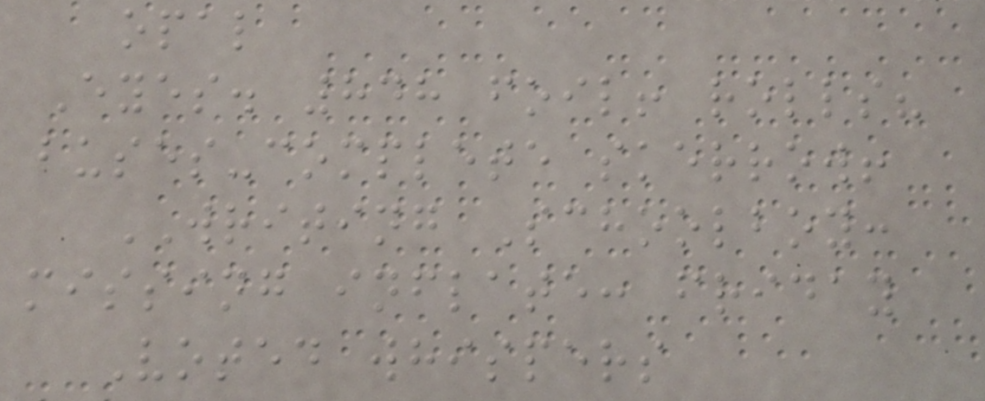opal
Eyes. 848 foil! rolls?
buses-complete skerrow!
WRITING Schoolboy:
missing inflate: friday
Voted whispers
